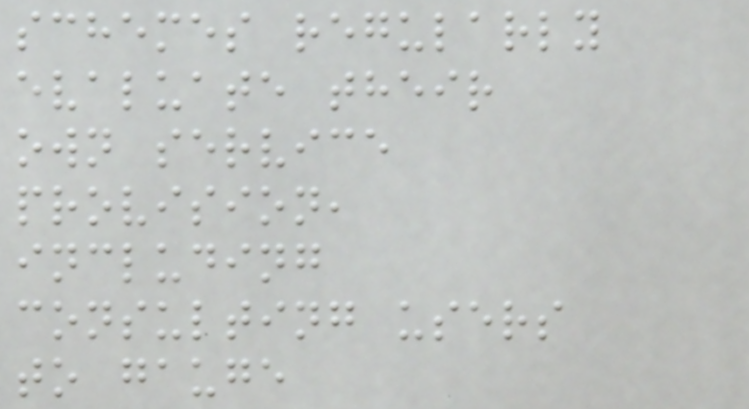schemes regularly
evaluate their
own service
provision,
including
consulting users
to gauge
